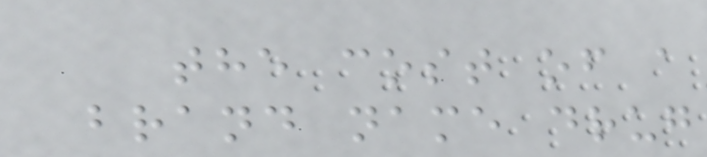the cost of a
brand name drug
